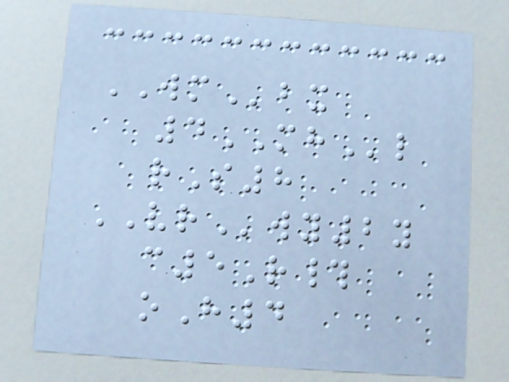WMbx
4MHl
rS8
VRwy2y
c5R#
oH4
